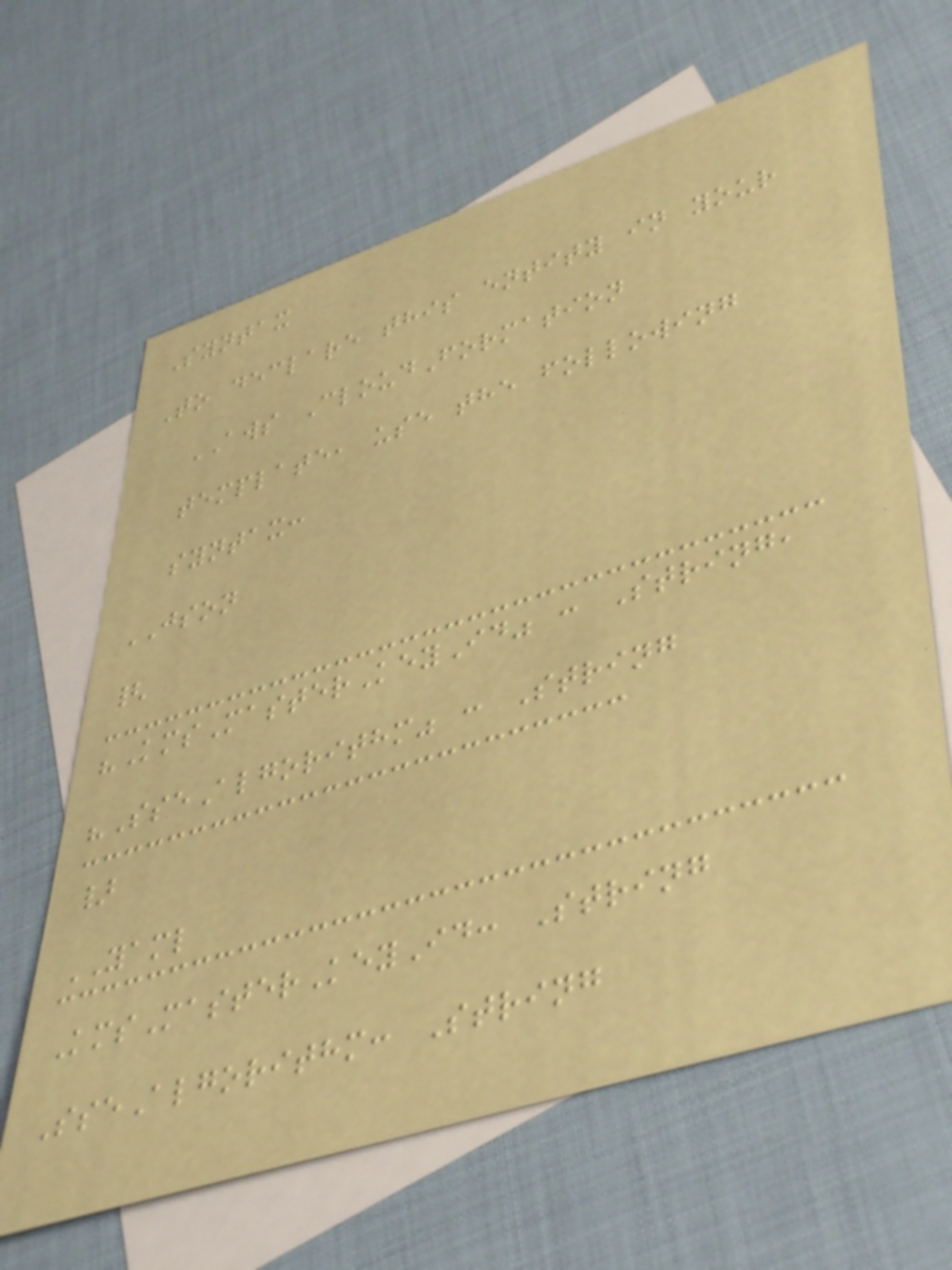Syntax
To declare this entity in your
AWS CloudFormation
template, use the following
syntax:
JSON
{
"KmsMasterKeyId" : String,
"SseAlgorithm" : String
}
YAML
KmsMasterKeyId: String
SseAlgorithm: String
